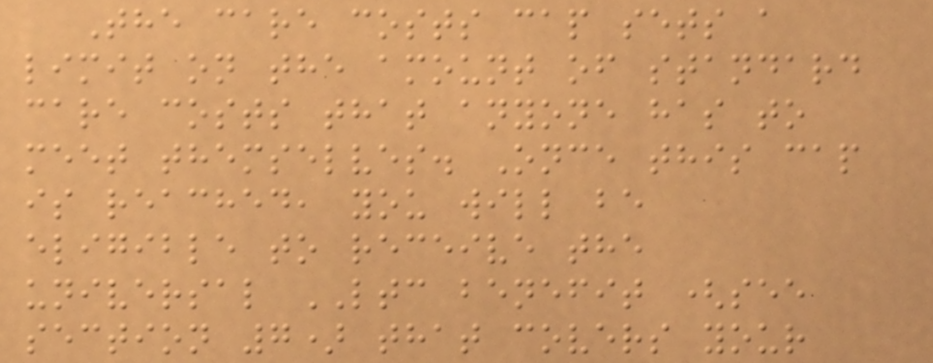The care costs cap sets a
limit on the amount of standard
care costs that anyone has to
meet themselves. Once this cap
is reached, you will be
eligible to receive the
universal LTC benefit (see
section 7) that covers your
